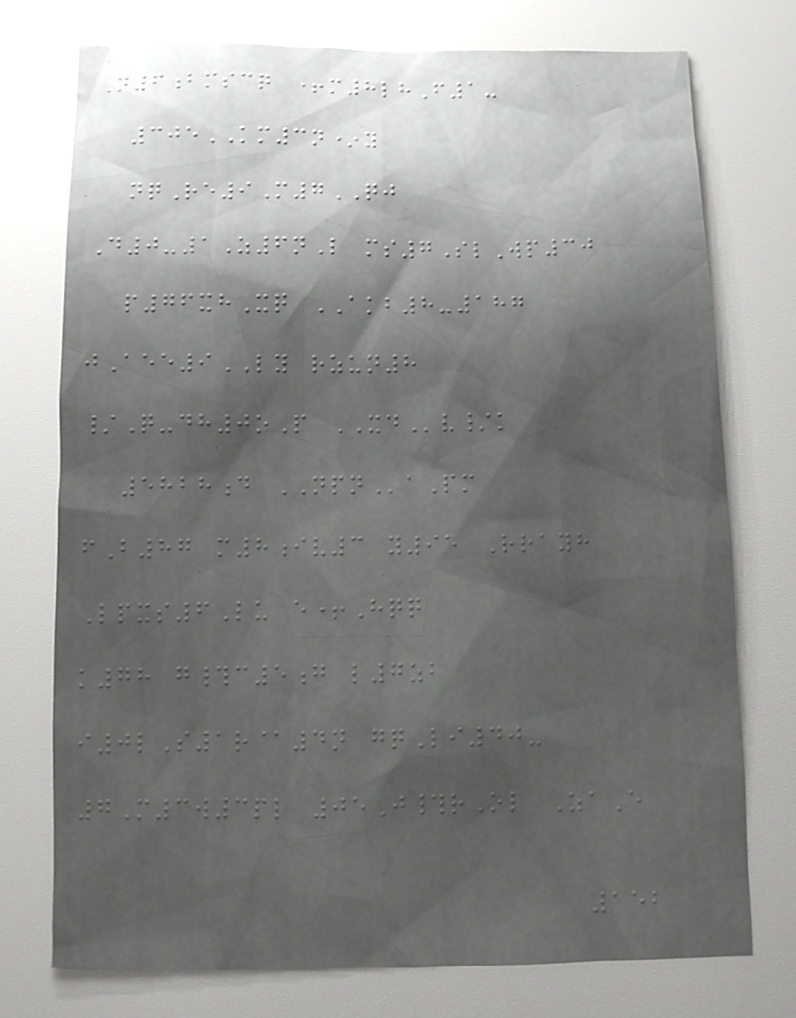N6bmscq +m8lhF1-
305KM3n*y
nqRe9M7QJ
D0-1Z6nL ms7SlWp30
p76xhXq AKB8-187
jAee9LY rzun8
/Q-dh0oP XDv/k
5828d NPNaPm
fB87 m8iv3 y95 Rrayh
Lpxs6Lu e+Hqq
k78 g#c5g l7zb
i0lS1r@4n gqLi40-
7M3w3pl 05J#rOl ZaE
152
